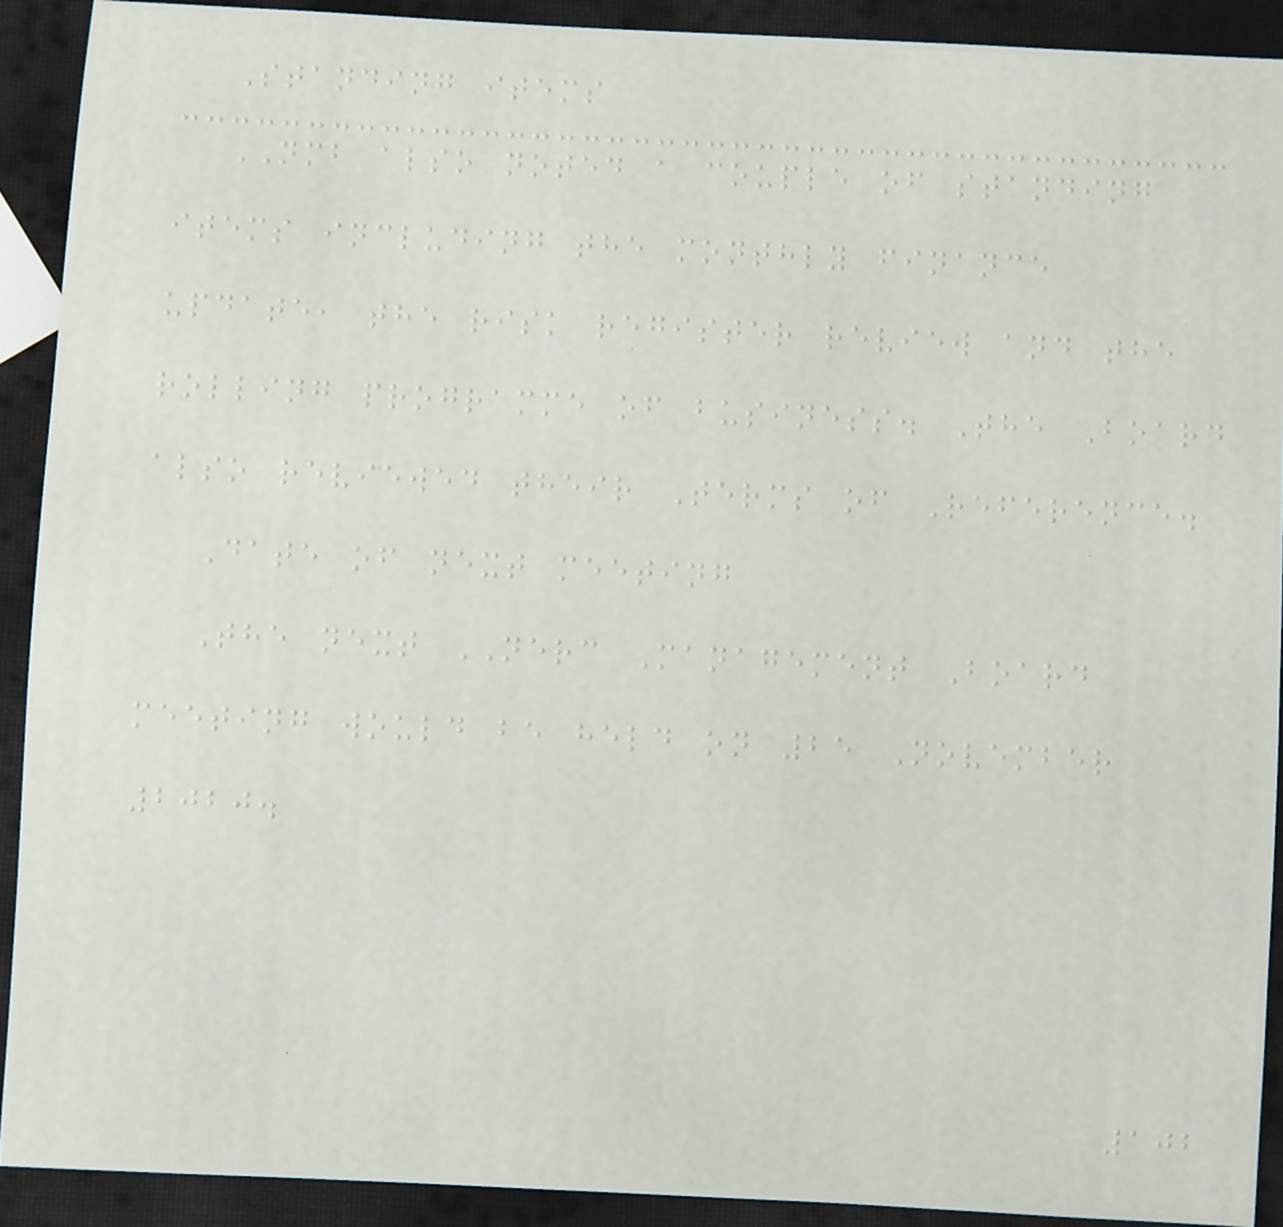Standing items
NMB also noted a couple of standing
items including the monthly finance
update, the risk register review and the
rolling programme of business. The Board
also reviewed their Terms of Reference.
Date of next meeting
The next NERC Management Board
meeting would be held on 25 November
2020.
102
